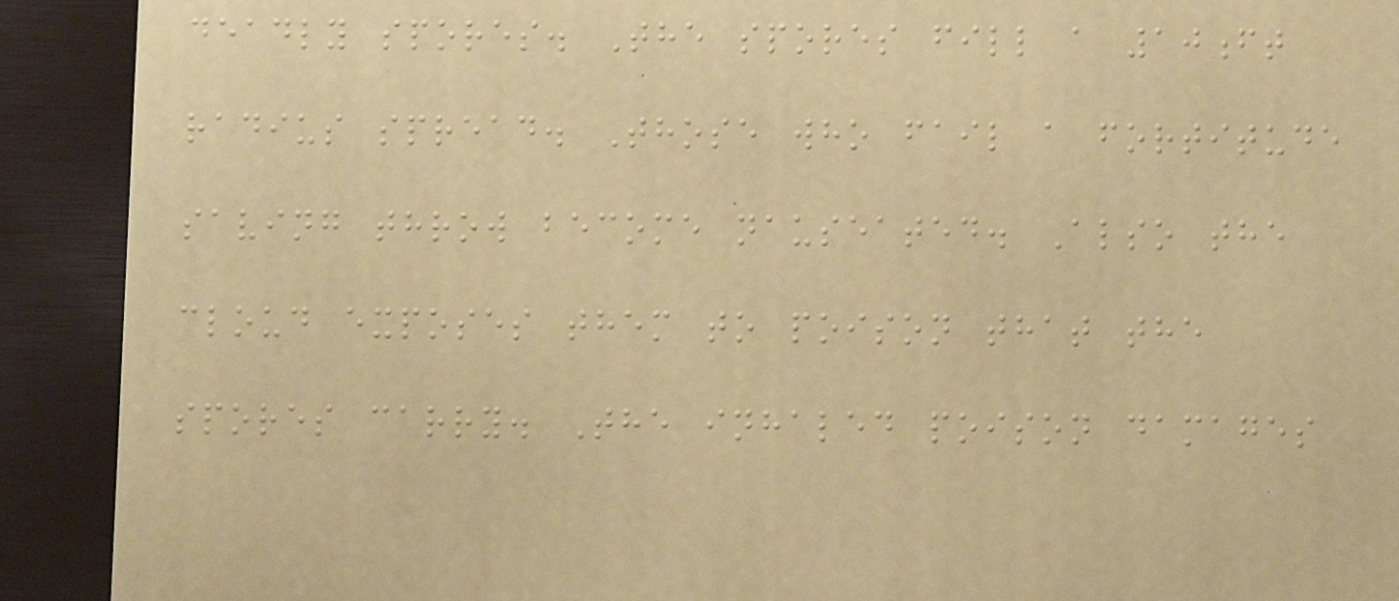deadly spores. The spores fill a 10ft
radius spread. Those who fail a fortitude
saving throw become nauseated. Also the
cloud exposes them to poison that the
spores carry. The inhaled poison damages
